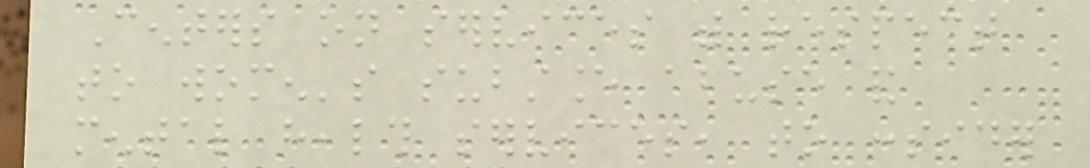Centers on services with respect
to women's substance abuse and
mental health services, to consider
